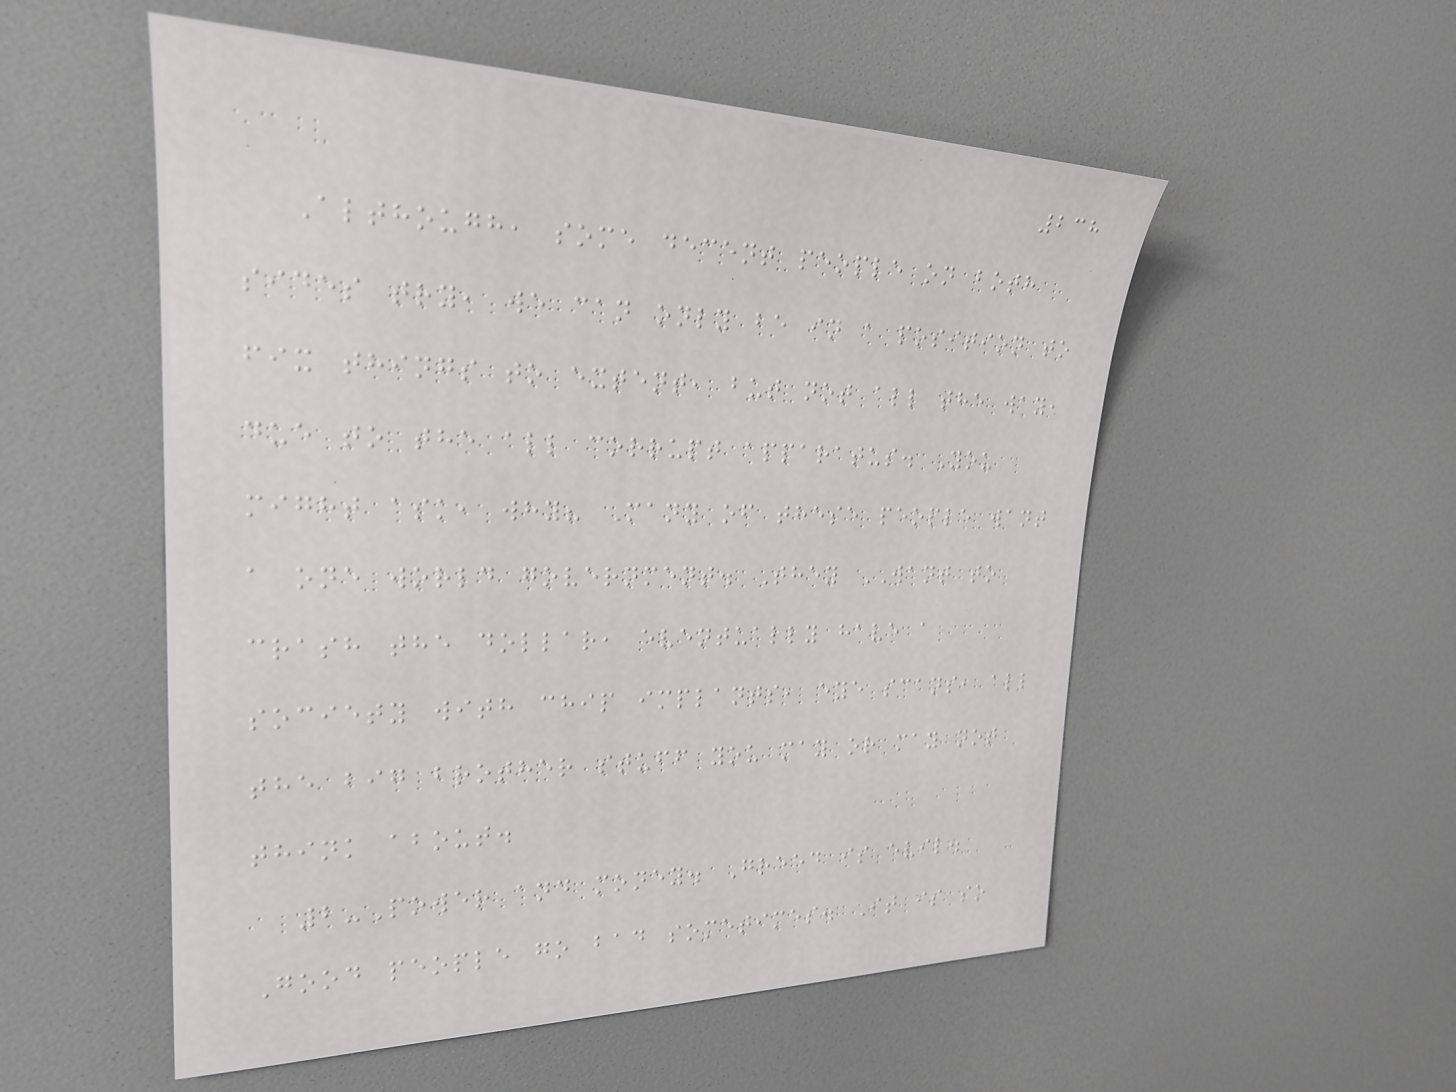238
Although, some decent people on both
sides try, we can only be in a position to
fix things to extent, but not all the way,
due to the all corrupt apparatus. You
might ask, why? Many of these people want
a one world government. They WANT to
crash the dollar, eventually have a
society with chip implants, eye scans, all
the big brother stuff you may or may not
think about.
2-Power and money. Greed is evil.
Good people go bad sometimes. It is so
